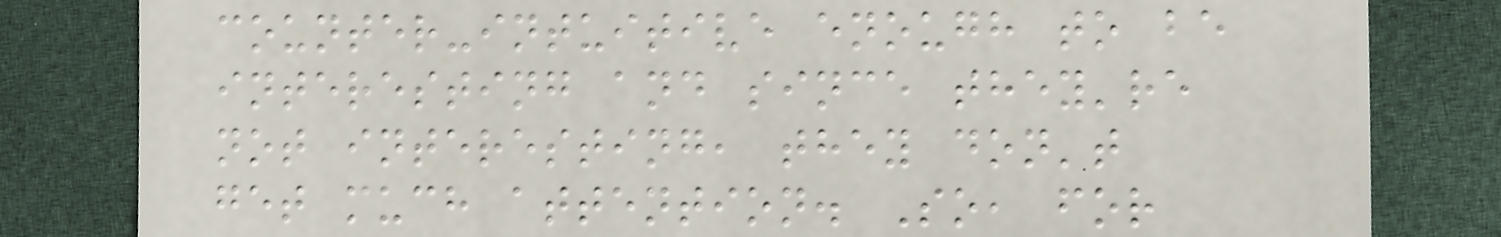counter-intuitive enough to be
interesting and since they're
not interesting, they don't
get much attention. So, for
